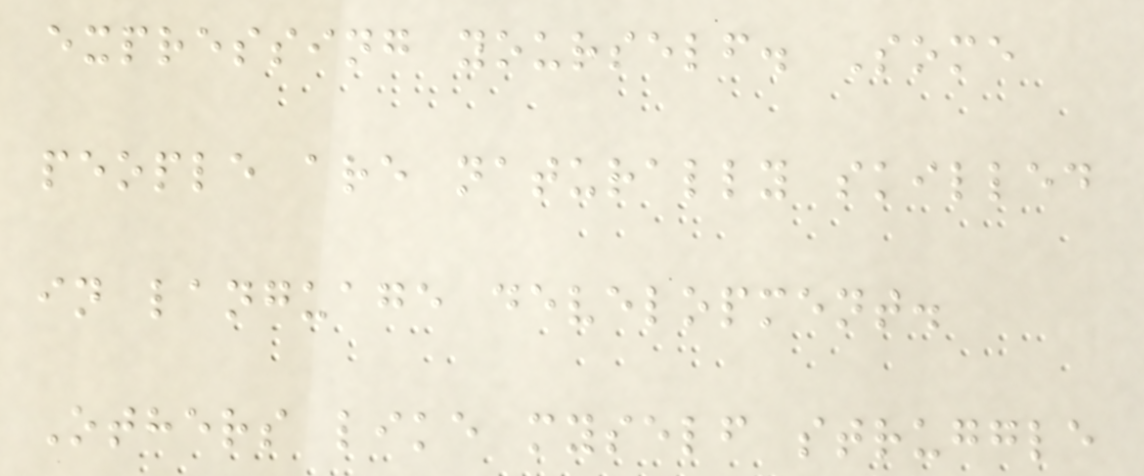expressing yourself. Some
people are naturally skilled
in language development.
Others like myself struggle
